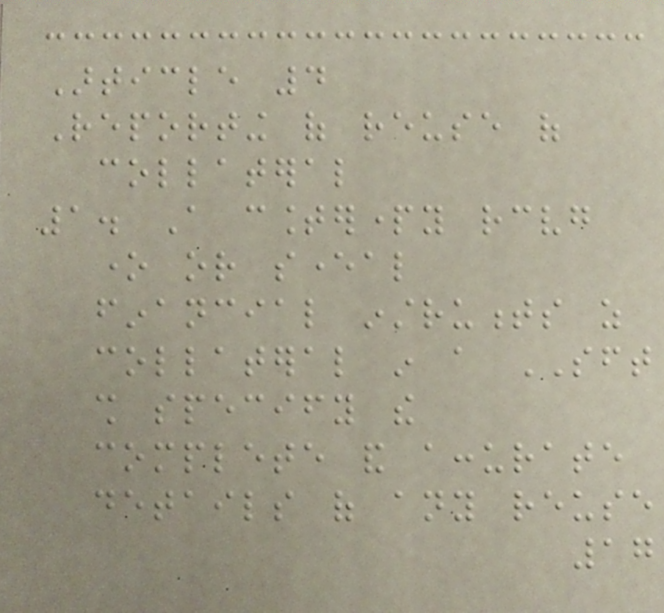Article 4
Reporting of reuse of
collateral
1. A counterparty receiving
one or several
financial instruments as
collateral in a SFT
shall specify the
complete and accurate
details of any reuse
17
